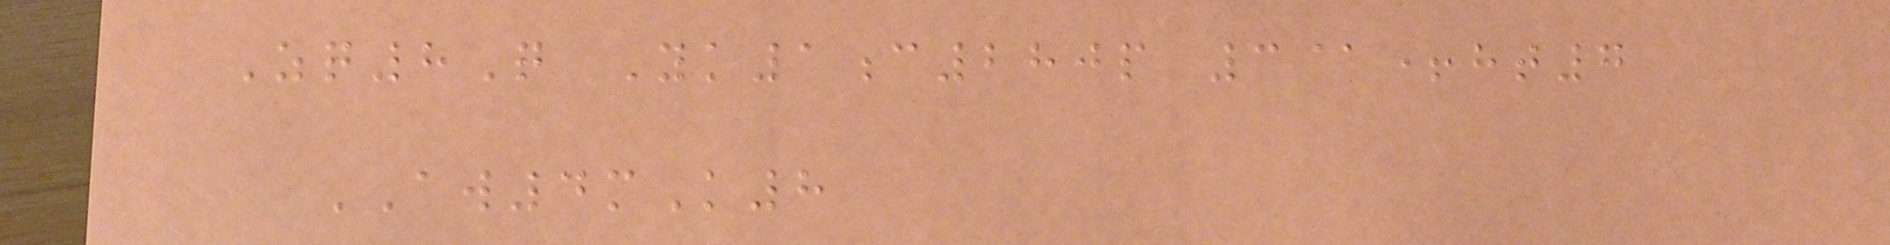Zq8Q Yk1c280p 3@+ht7
AW4mK8
